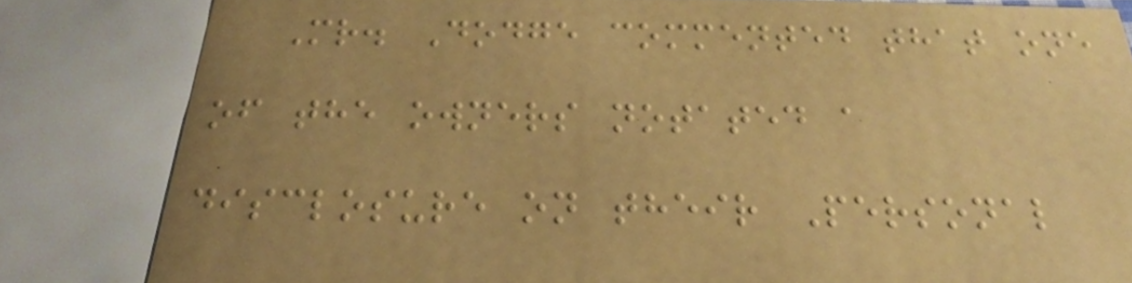Mr. Dodge commented that one
of the owners notated a
disclosure on their Personal
